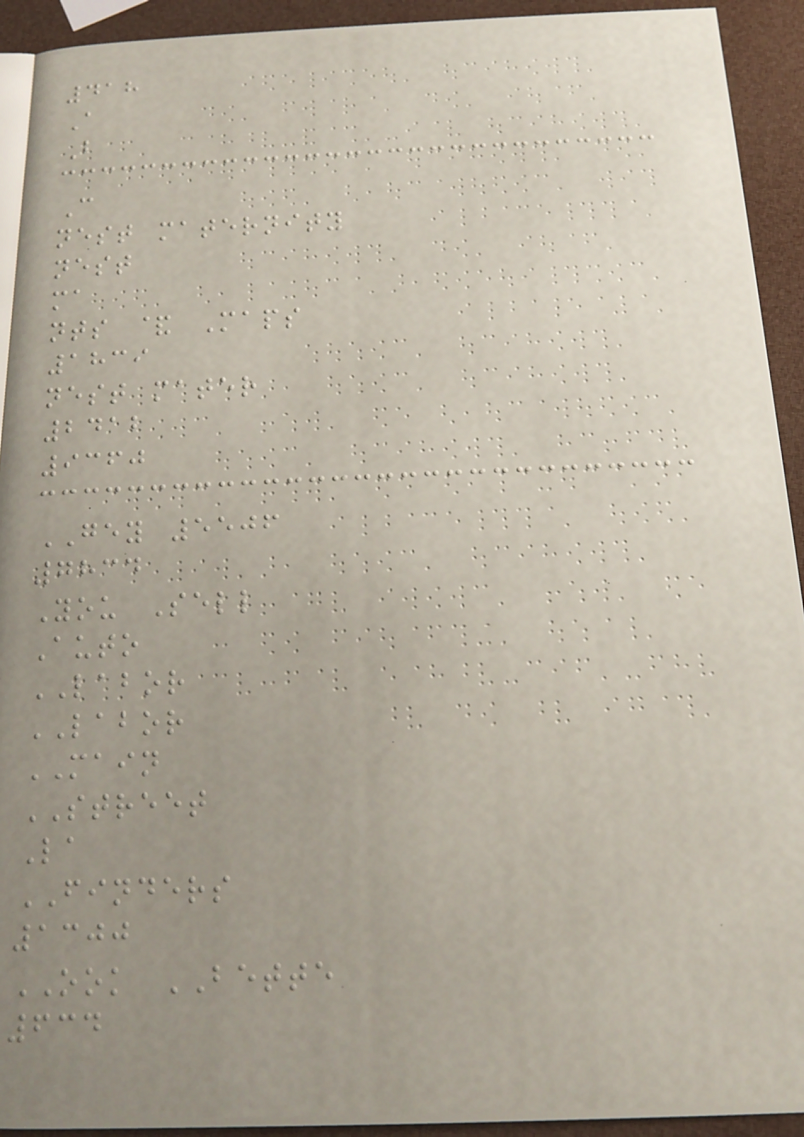418
A
B
C
nest maternity
nest
ma
nts & Maps
1839
nest mater
2412
9360
GEY 5506
7834
You Sell
Auto
LABOR
LABOR
MAIN
STREET
La
FINDERS
1300
OOK BETTE
634
